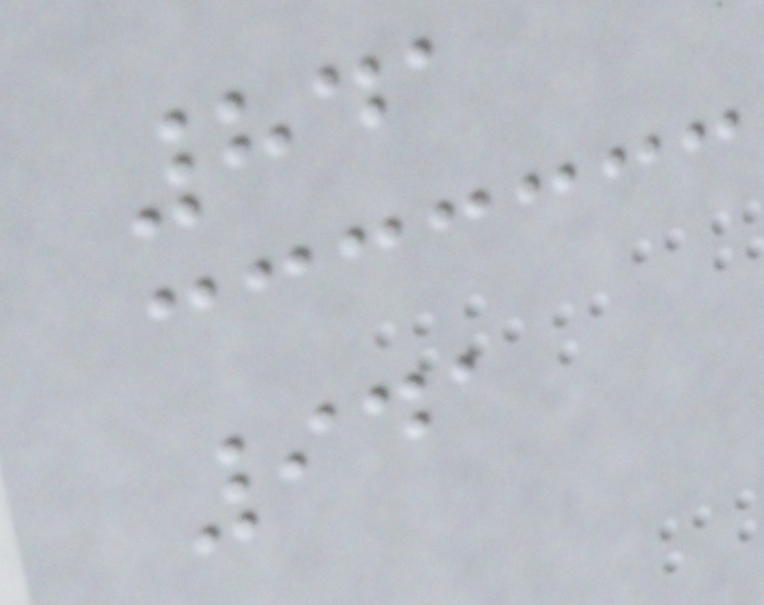841
941
